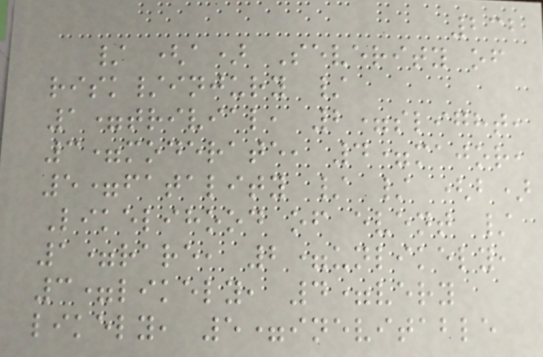232
/ (a) Severity of
risk/injury /
1=trivial, 2=slight,
3=moderate, 4=major,
5=fatality / / (b)
Likelihood of event /
1=rare, 2=unlikely,
3=likely, 4=very
likely, 5=inevitable
